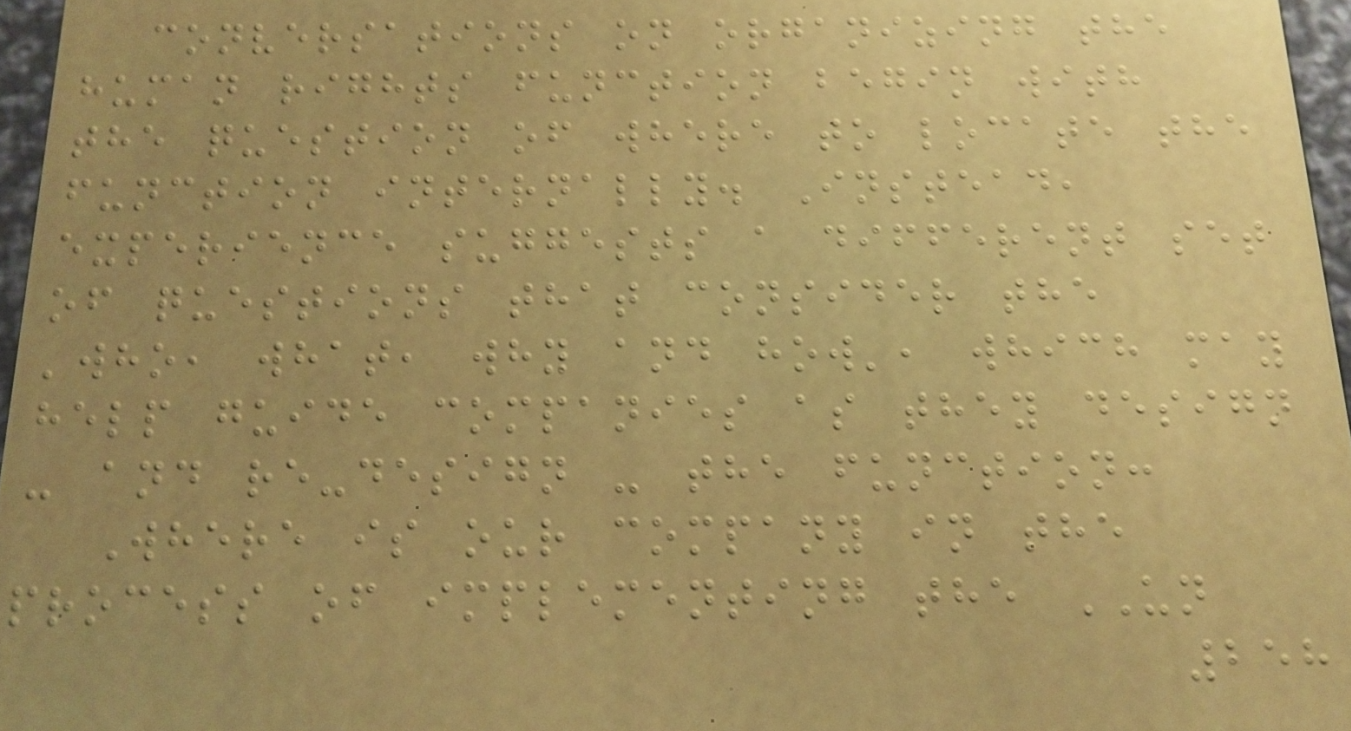conversations on organizing the
human rights function begin with
the question of where to locate the
function internally. Instead,
experience suggests a different set
of questions that consider the
'who, what, why and how', which may
help guide companies as they design
- and re-design - the function:
Where is our company in the
process of implementing the UN
258
